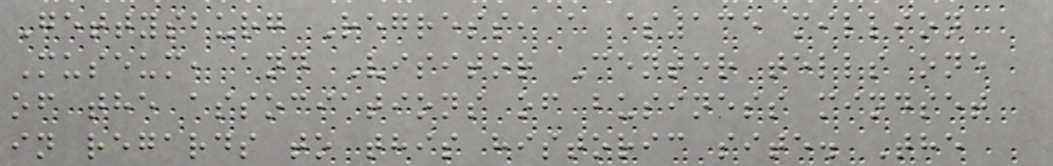Gettysburg Regress, a $135 million
Museum, and Visitor Center tells one
of the associations of business mindset
in regards to this historic site. The
